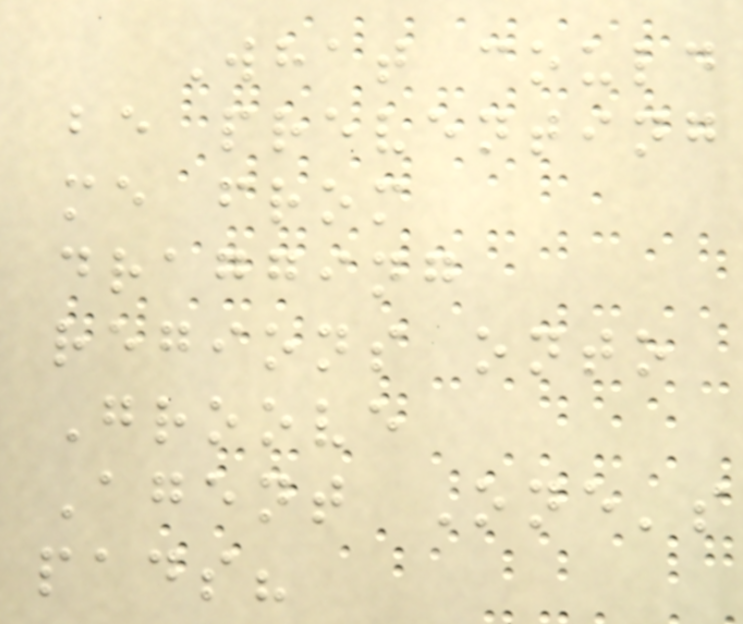What could
be preventing
me from
dragging
regions onto
Groove
Agent One's
pads?
